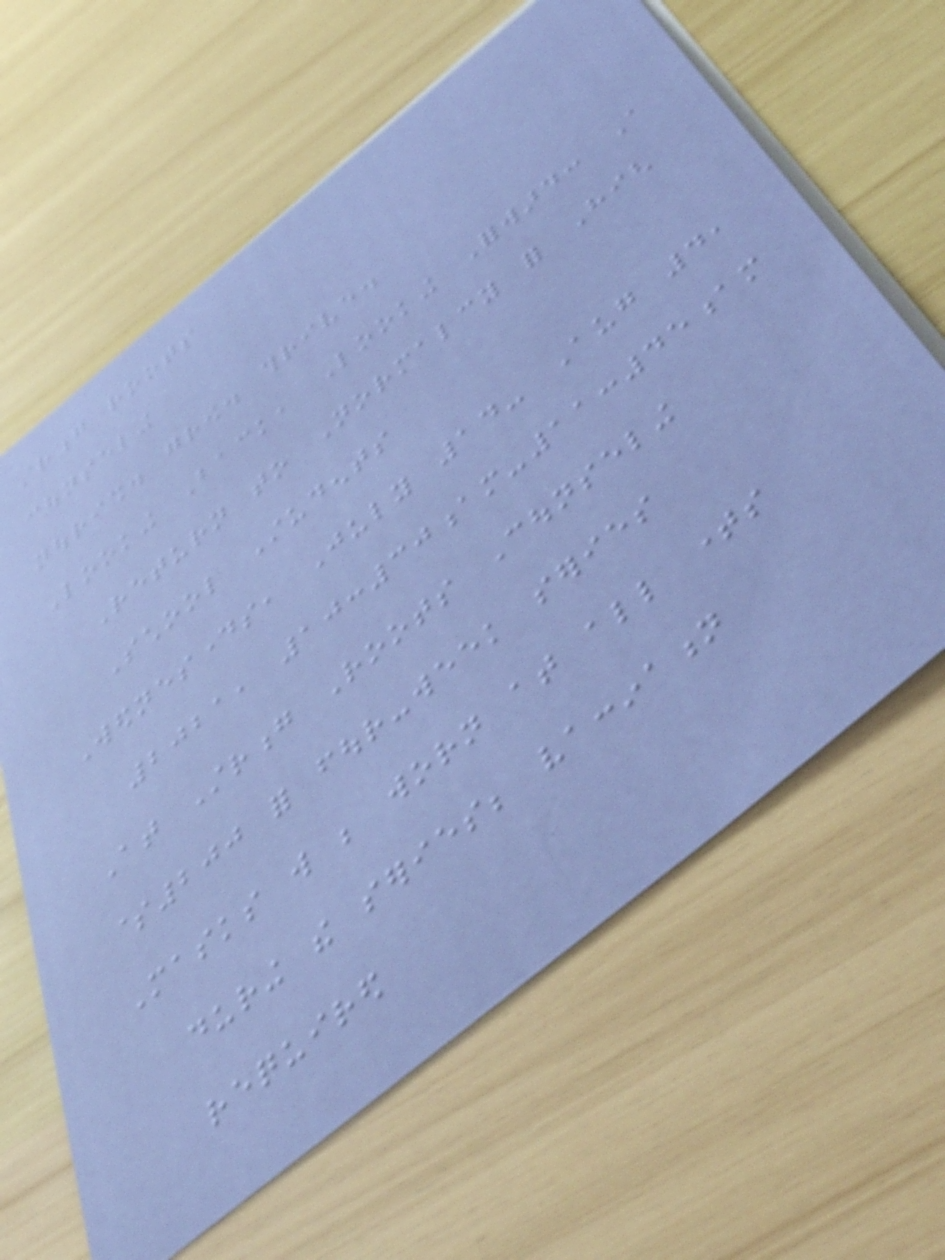strong roots
counseling
nourish. grow. thrive.
Looking Back, Looking Forward: A
Return to Normalcy for High
School Students
Wednesdays, July 14- Aug 4,
2021, 10:30am-11:45am
At Strong Roots Counseling
$200 for four-week series
Masks will be worn at all times
during the series; vaccination
required
